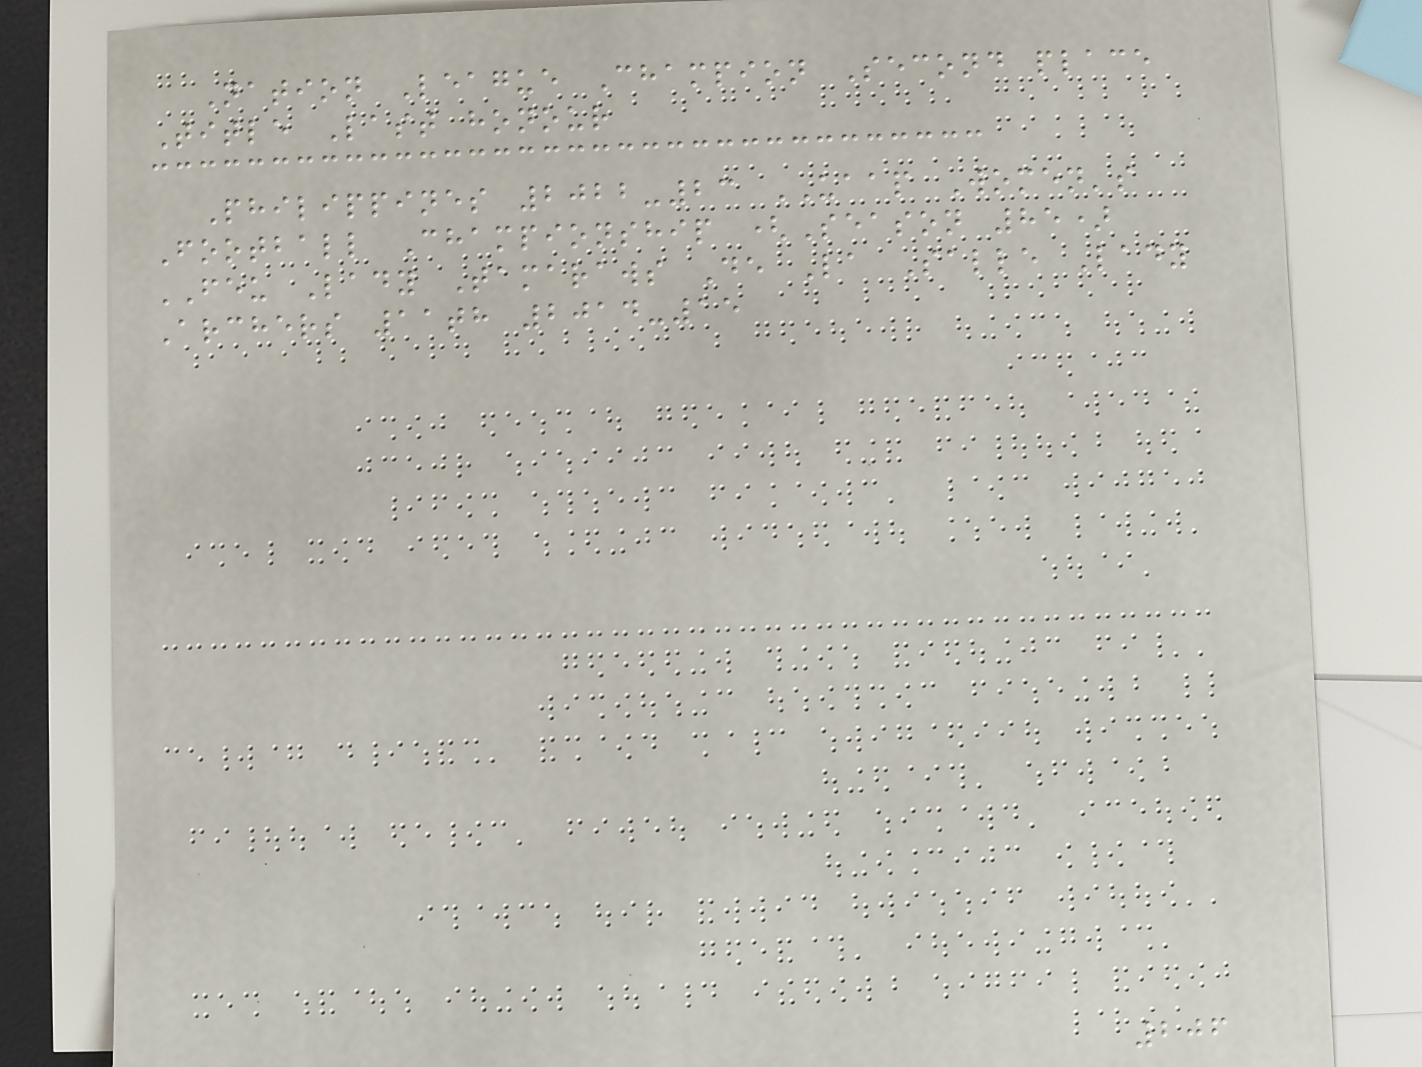Nation League Champion Second place
Title Last honour
Philippines 2022-23 UAAP Women's
Football Championship (Season 85)
FEU Lady Tamaraws De La Salle Lady
Archers 11th 2014-15
206
